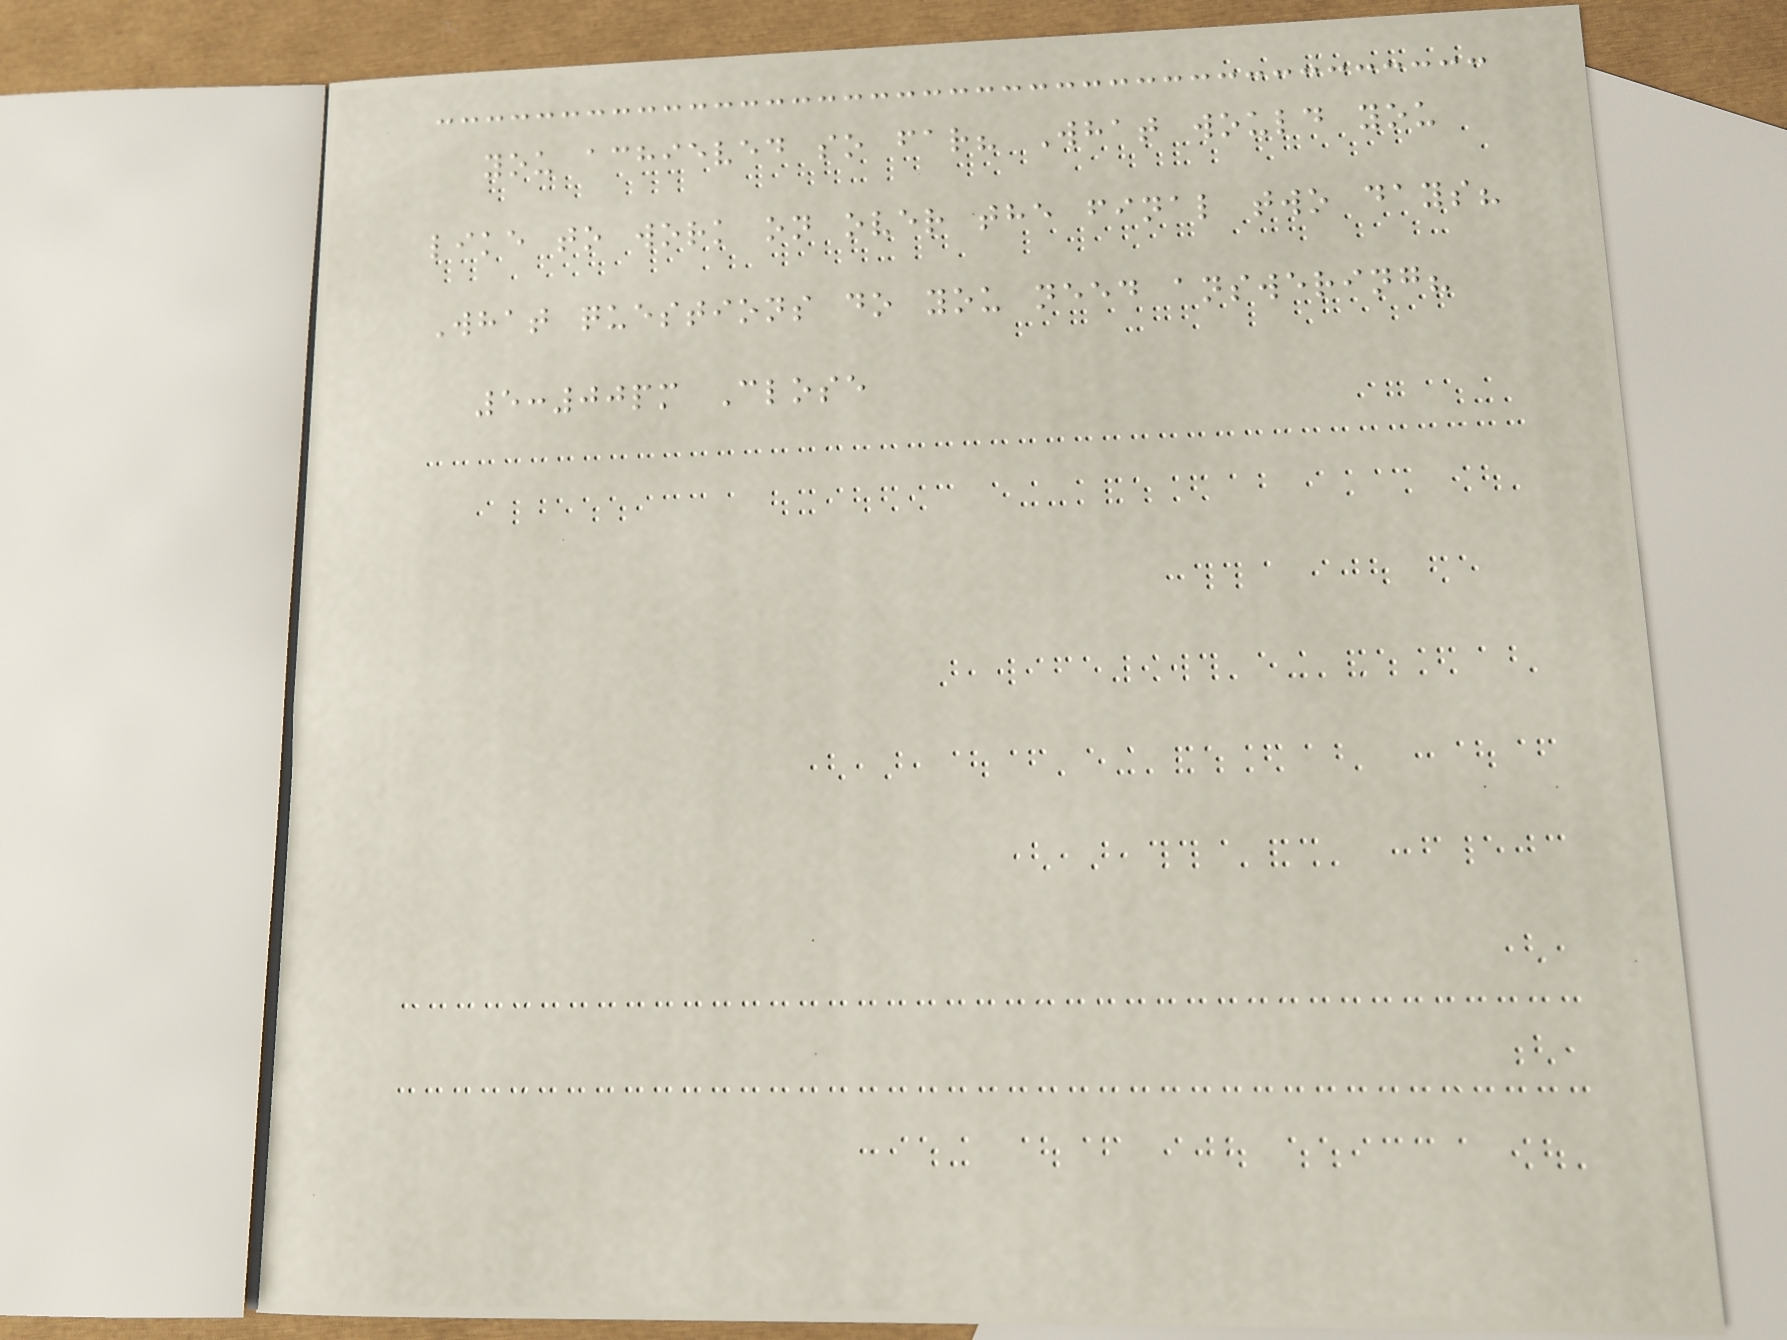you achieved so far? What would you
like to work on over the final two days?
What questions do you need answering?
5:00pm Close
